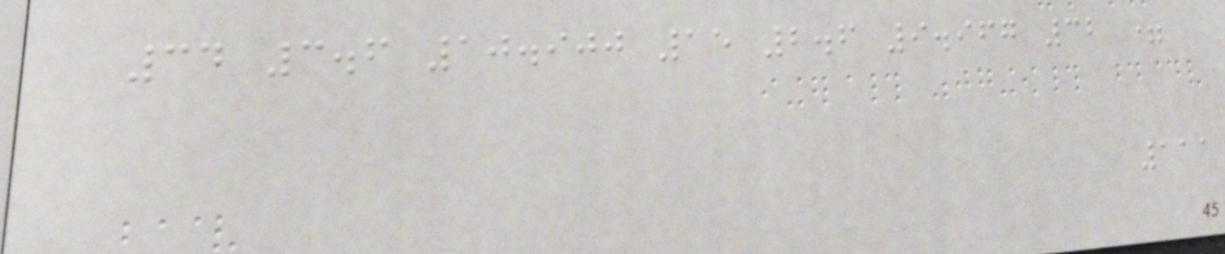34 3.6 10.900 15 2.6 9.967 32 =
111
